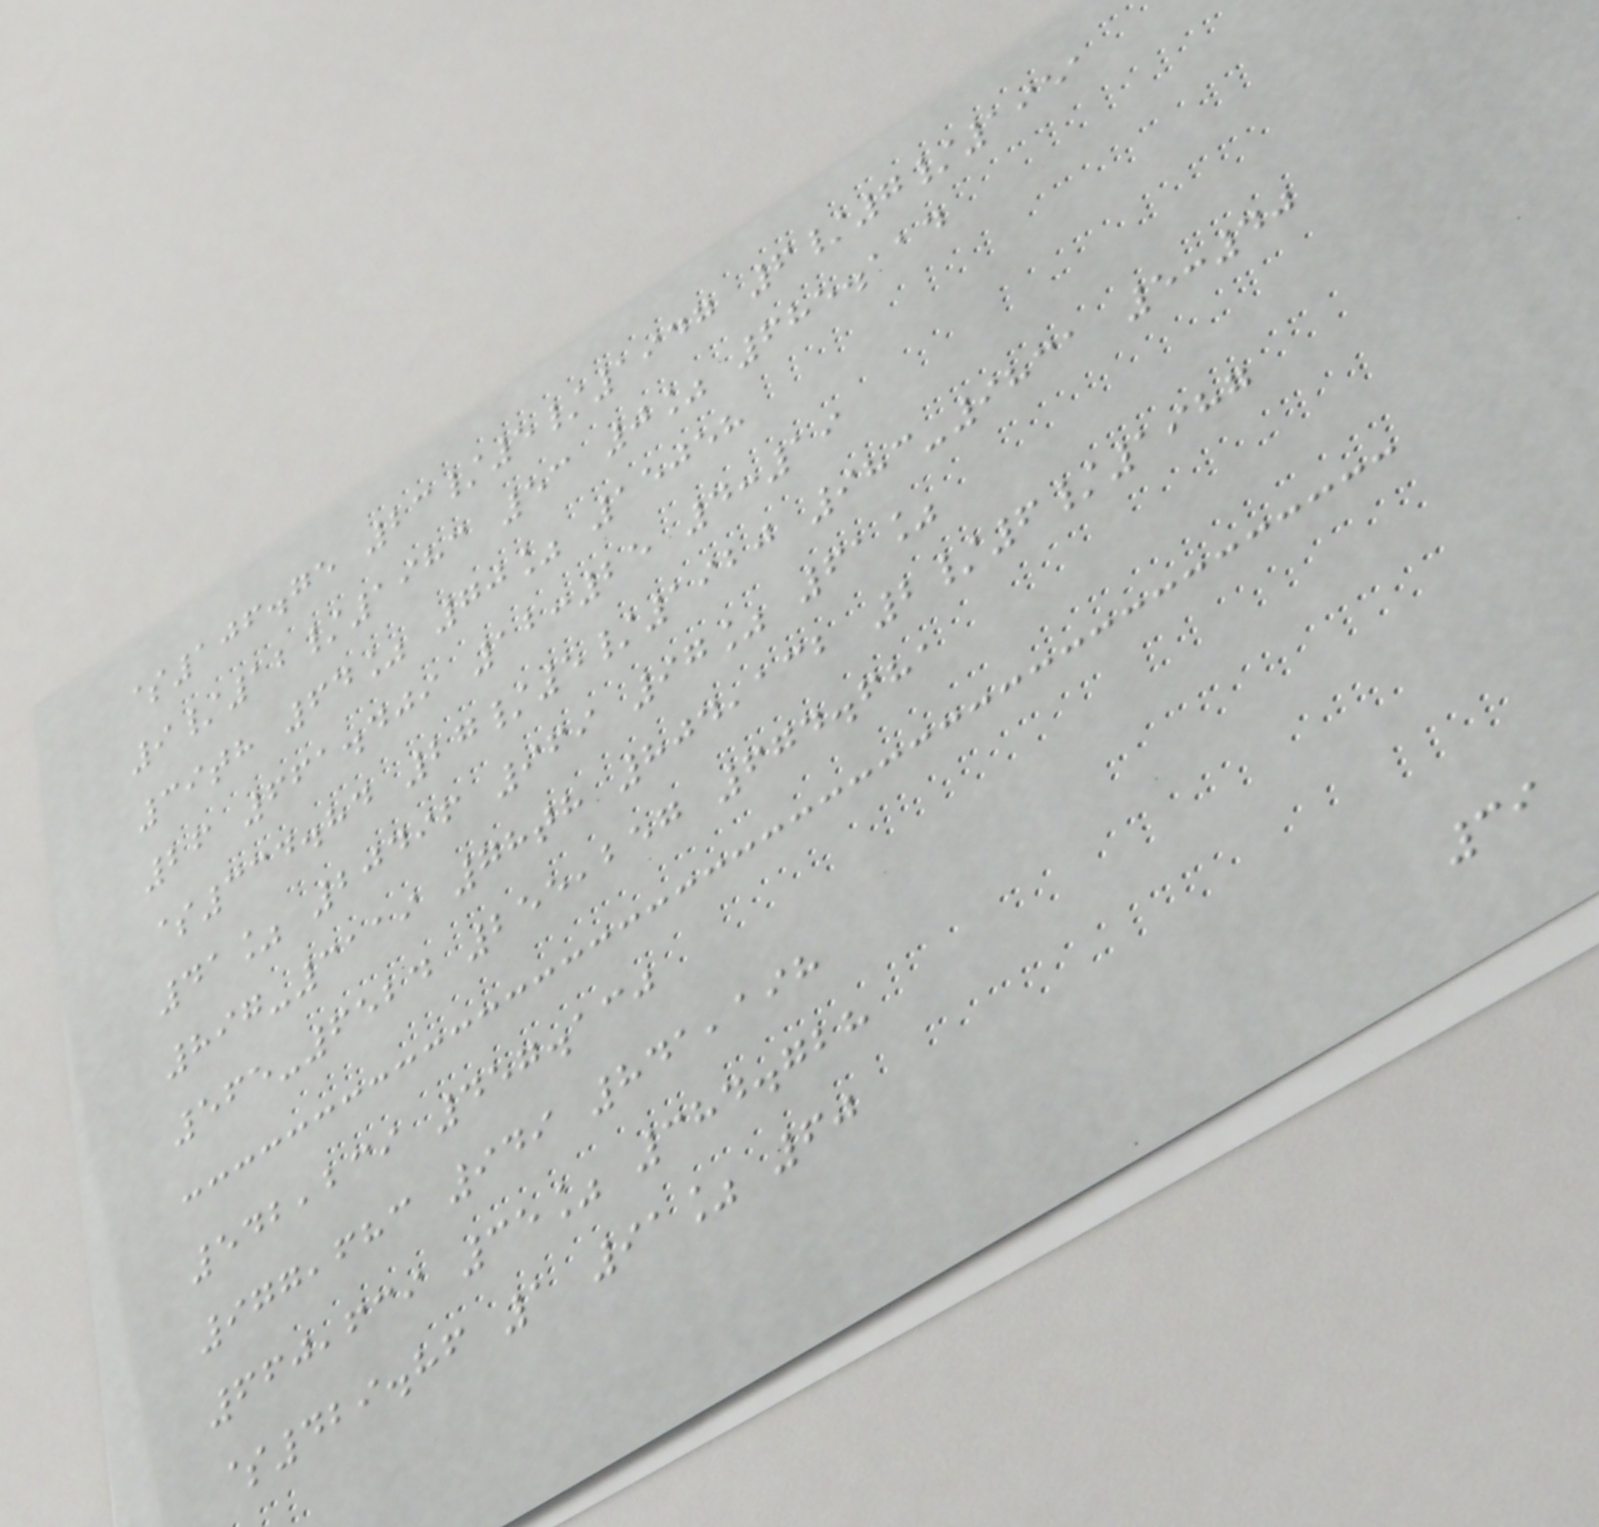$106.75 23/5/1947 6/7/1951
9/12/1983 53 0% 685.114
39th 64% 70% 15058
26 661.409 12:25 4:19
$334.84 27/5/1920 983-9831 5:40
41% 20496 969 97% 61%
897-3119 78th 804,132 2/6/1987
565-6524 255,257 674.681
542,239 457.130
977,683 949 841,198
660,639 35% 384.728
$429.86 1 91% 60
39
